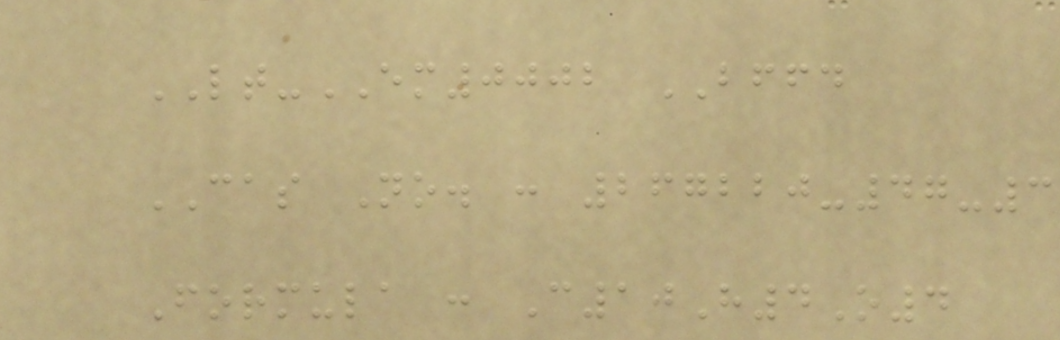LT-EM0002 BFFD
CAS No. : 267220-47-3
Formula : C10H4O4
